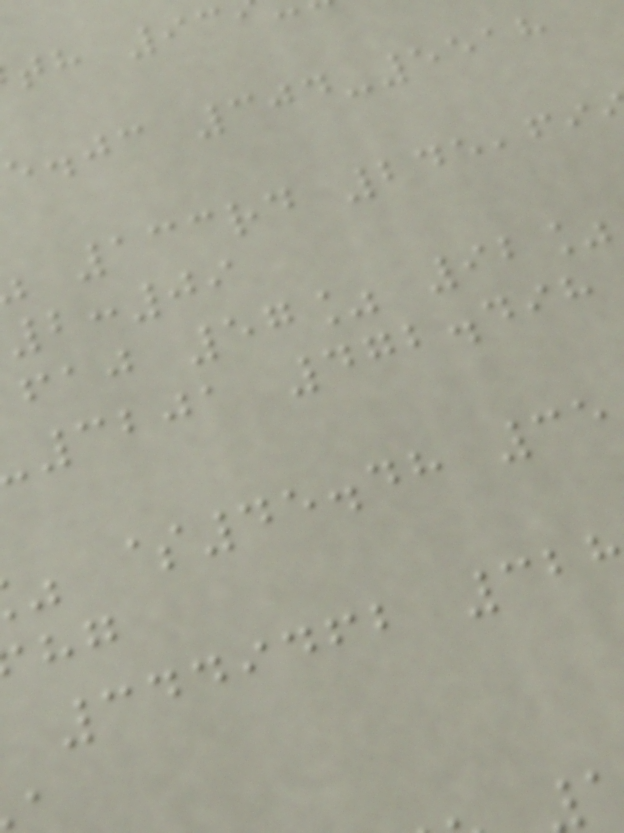e.jc 304-5518
133rd 245,69
2:09
faj 57% 92%
3201 472.498
$45.48 35
3449462 32
